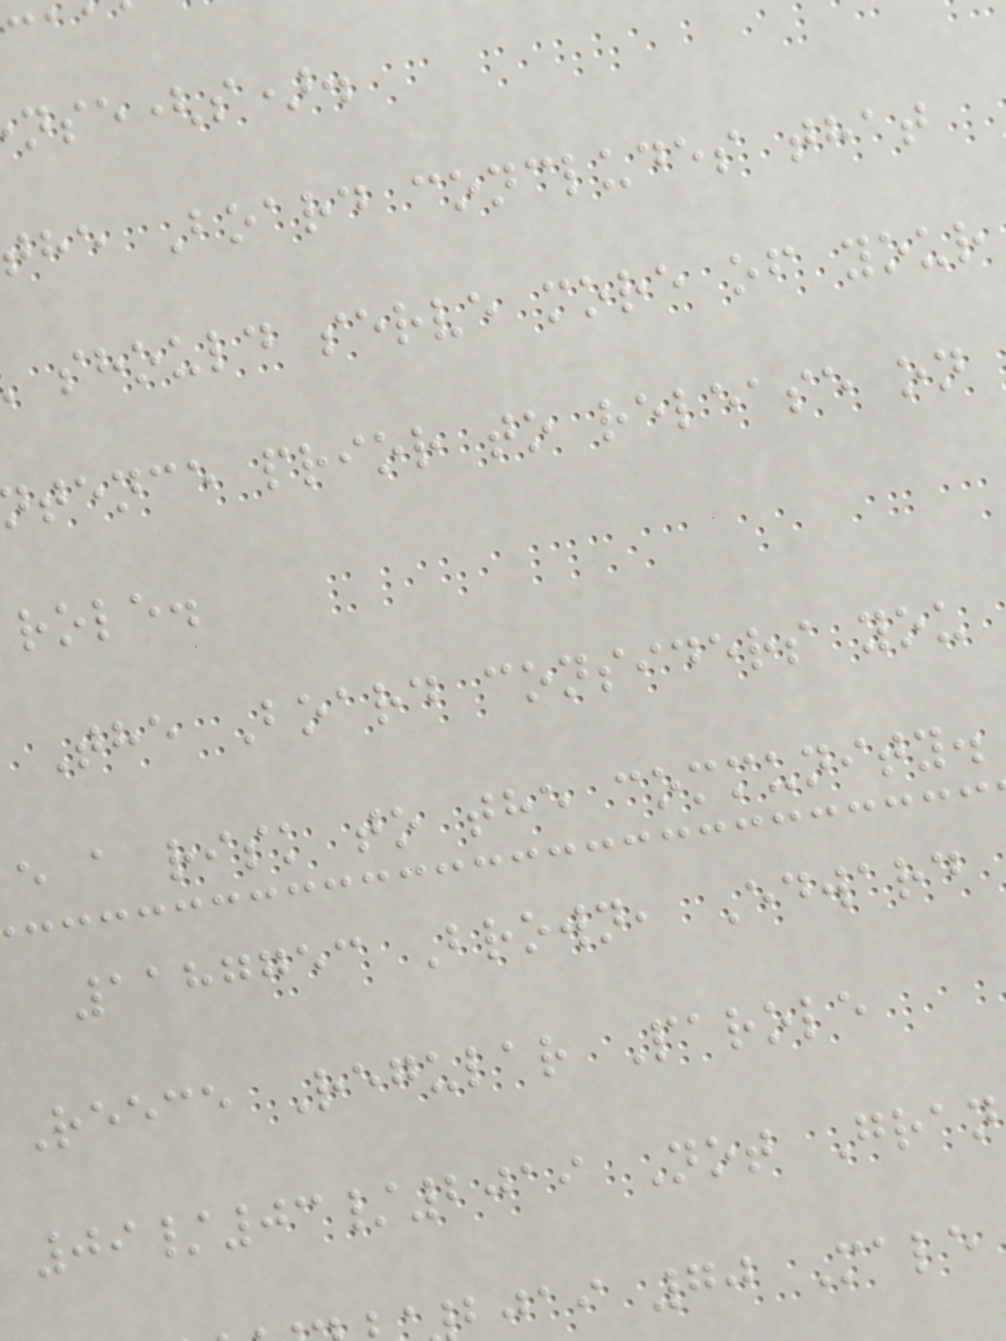nse(s).
the Board concludes that
should serve more of your
tence prior to release on
role.
The Board considers you
e a risk to the community.
1187753 Brown, Edward
Reece Regular Parole
09/03/2019 Not Gran
bjai 70 Male
